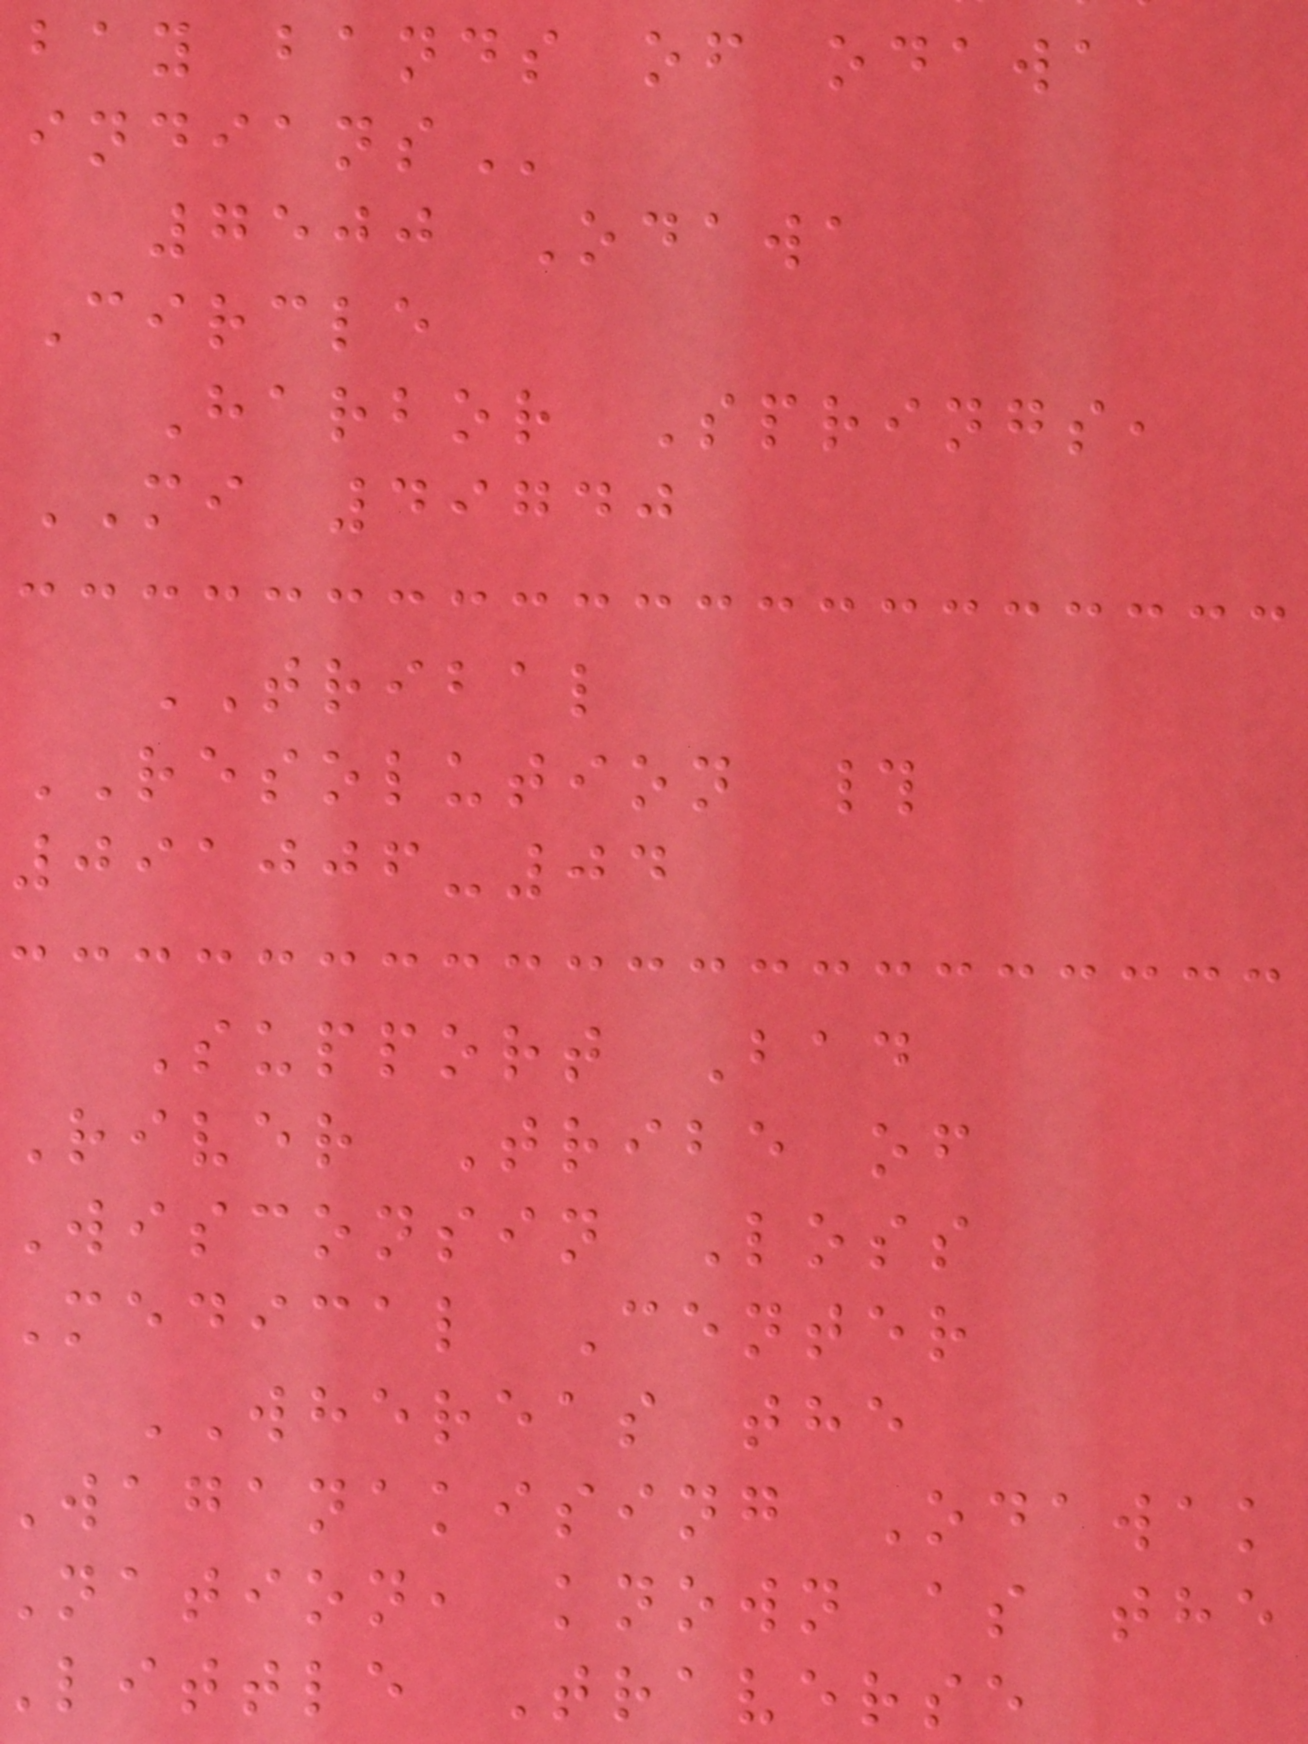bay bands of odawa
7500 Odawa
Circle
Harbor Springs,
MI 49740
TRIBAL
RESOLUTION #
091006-04
Support Bad
River Tribe of
Wisconsin Loss
Medical Center
WHEREAS the
waganakising Odawak
nation, known as the
little Traverse
